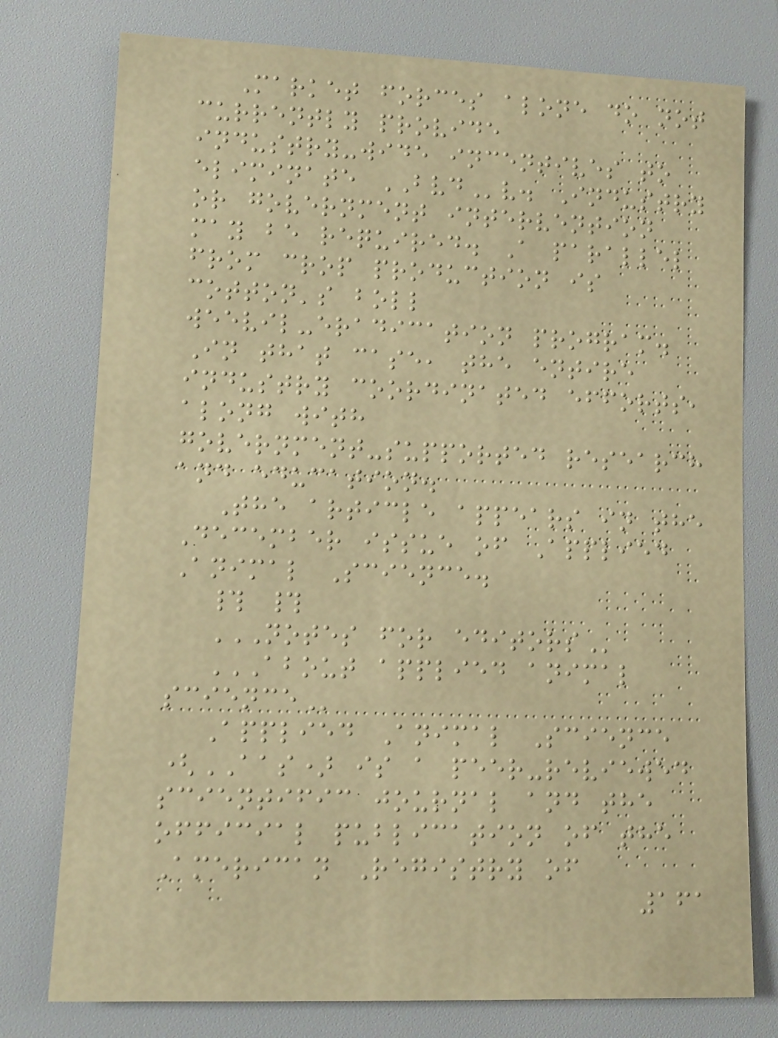Market forces alone do not
currently provide
industry-wide incentives to
eliminate BVDv. Industry
or government intervention
may be required. A parallel
from crop production is
cotton's boll
weevil-eradication program.
In that case, the entire
industry coordinated efforts,
along with
government-supported research
and education.
The article appears in the
December issue of Applied
Animal Science.
# #
NOTES FOR EDITORS
ABOUT APPLIED ANIMAL
SCIENCE
Applied Animal Science
(AAS) is a peer-reviewed
scientific journal and the
official publication of the
American Registry of
161
